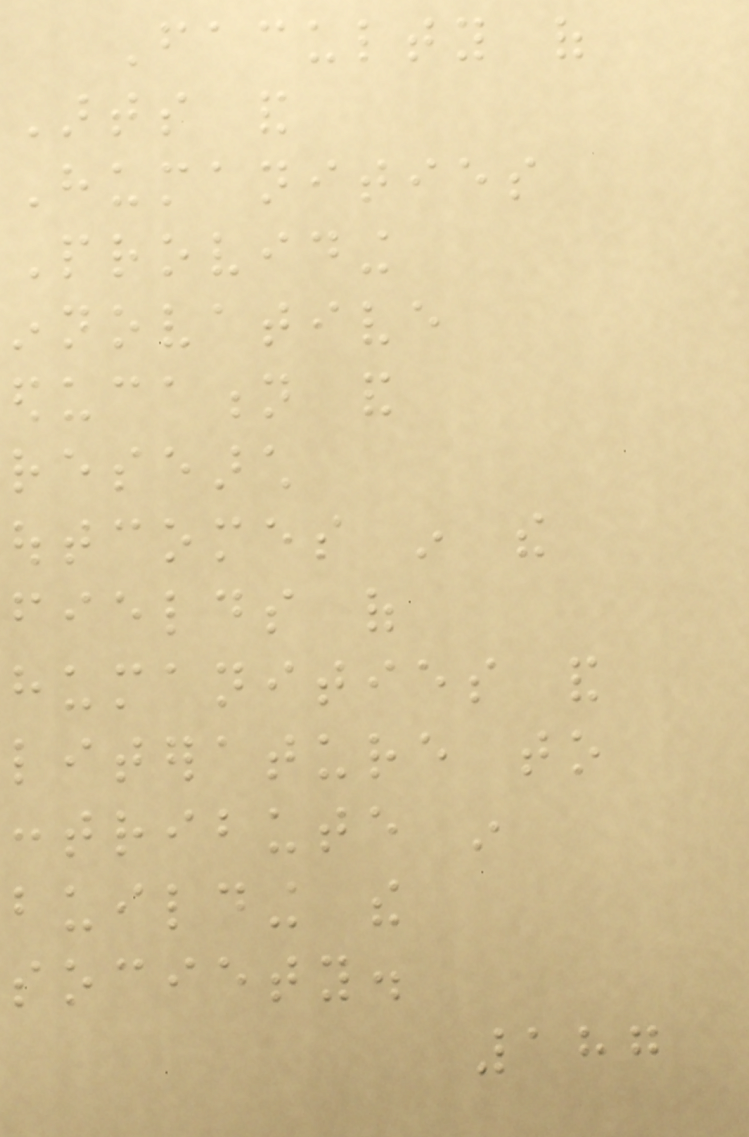Faculty of
Arts and
Humanities
Providing
innovative
education and
research
outcomes in the
fields of
humanities and
literature to
contribute in
building the
society.
187
